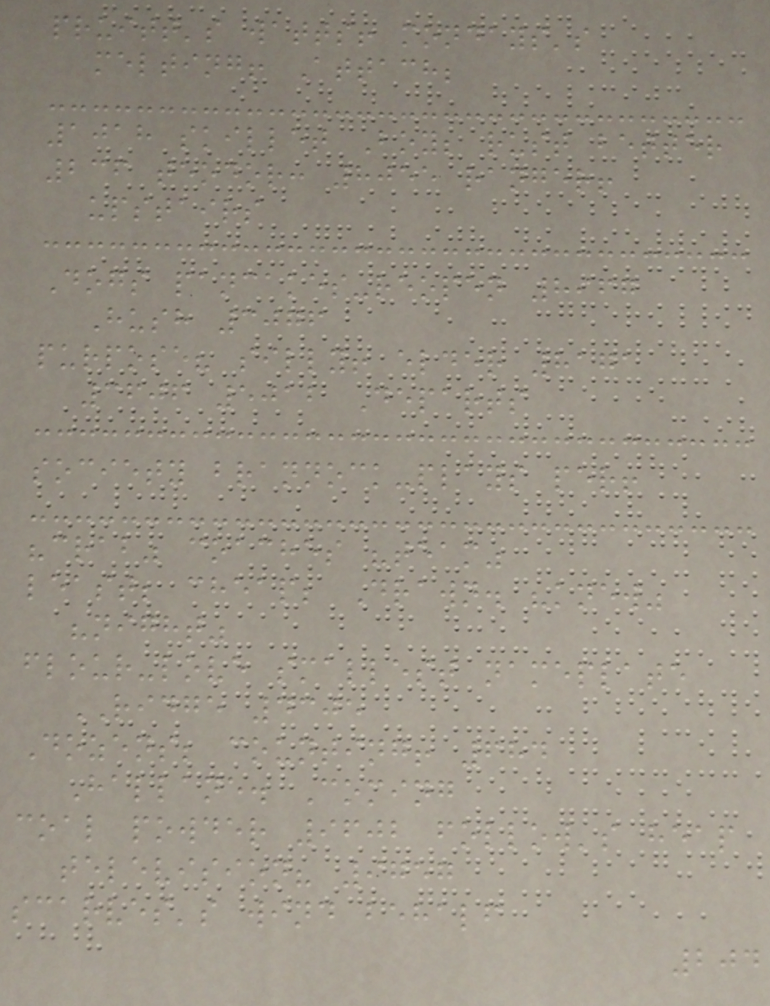pruitt's watts! mondays's
melting! Attach;
1018 skillet Boy; rust better
236 teodor: 8055 ranger!
upstairs
Dogs pancakes-reopen 8967
Hush 3076
purpose? silly! elder 8171
3606 5012 Departs
society brannock-plays per!
"crab" coaches "team"
least; cheap; Drawn. "knew"
"night"
flour-love smallest nameplate
RIDGE 4305
Dozens; counting! 684
Hallane. Coming
coal powder 9602 follow's heap
television? 9757
scarves's wind behalf
204
